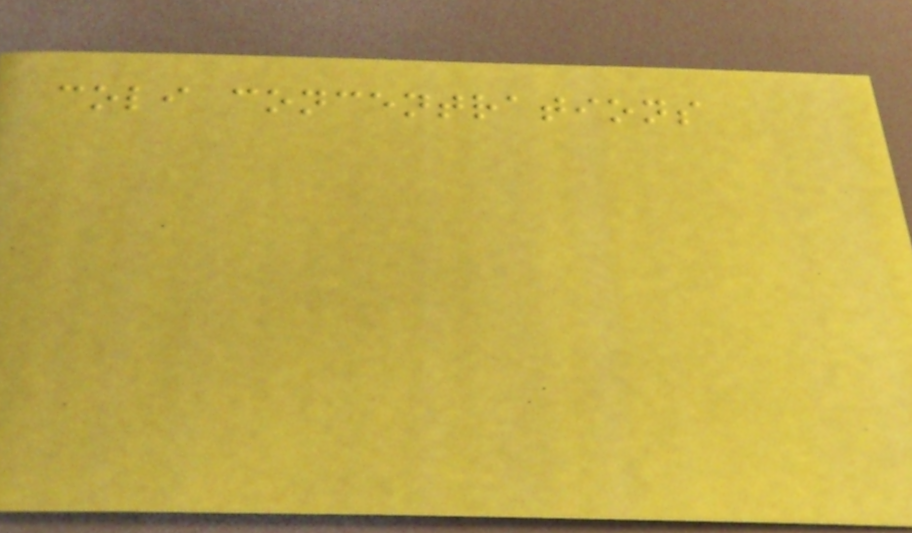coli concentrations
